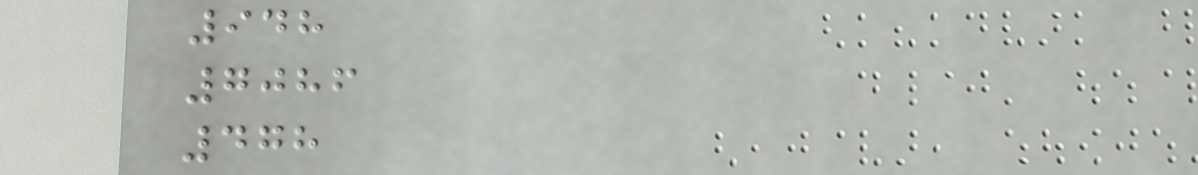948
7086
478
